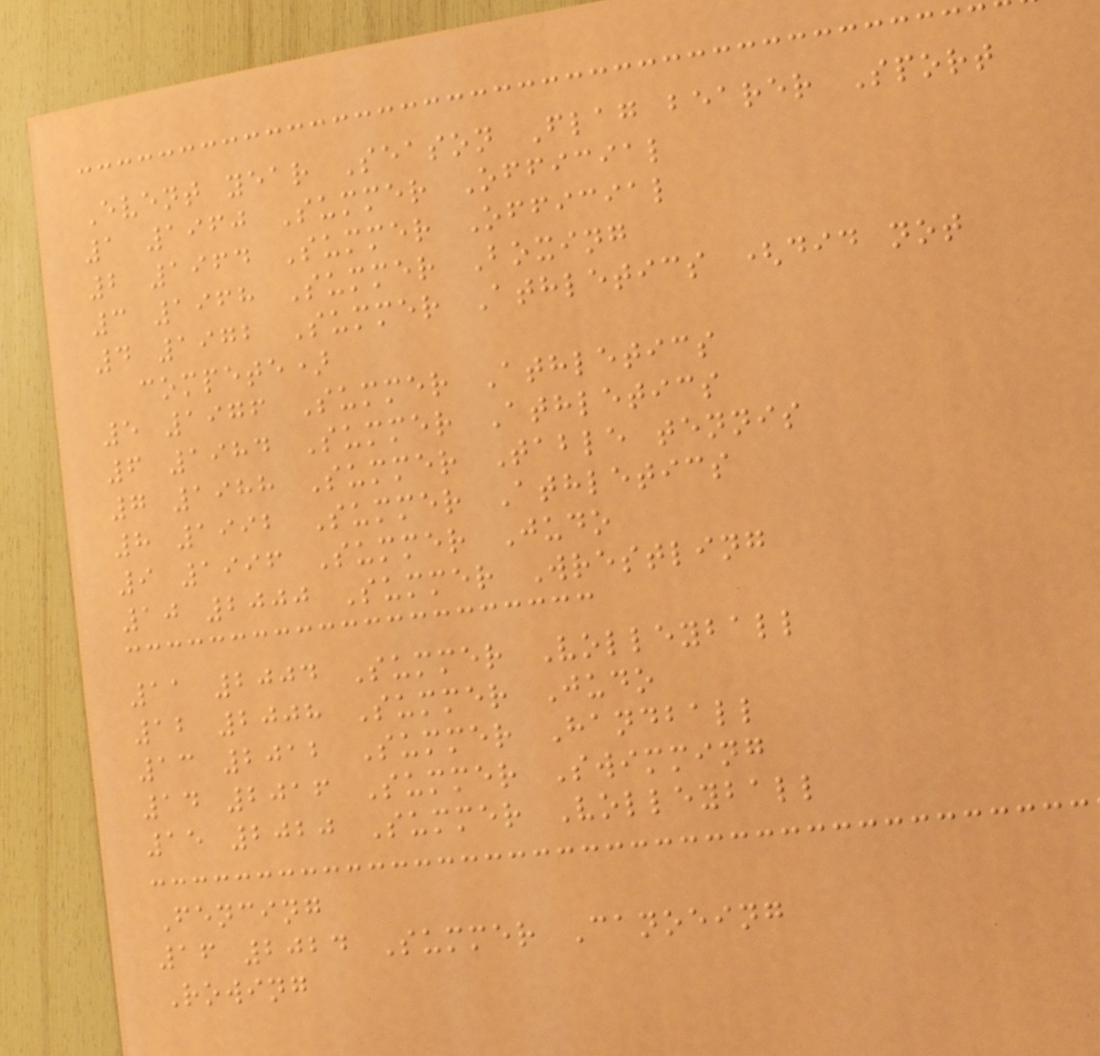Event year Season Flag bearer Sport
1 1960 Summer Official
2 1964 Summer Official
3 1968 Summer Boxing
4 1972 Summer Athletics (did not
compete)
5 1976 Summer Athletics
6 1984 Summer Athletics
7 1988 Summer Table tennis
8 1992 Summer Athletics
9 1996 Summer Judo
10 2000 Summer Wrestling
11 2004 Summer Volleyball
12 2008 Summer Judo
13 2012 Summer Handball
14 2016 Summer Swimming
15 2020 Summer Volleyball
Fencing
16 2024 Summer Canoeing
Rowing
